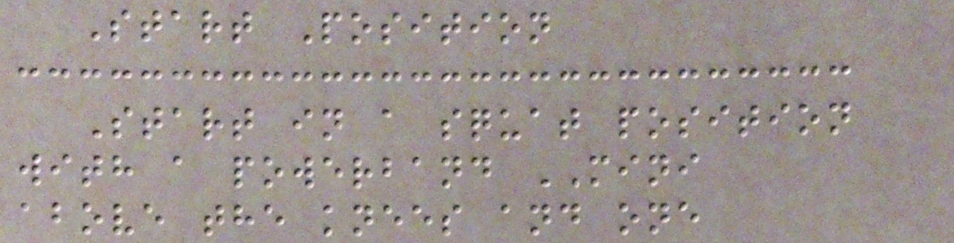Start Position
Start in a squat position
with a powerband MINI
above the knees and one
